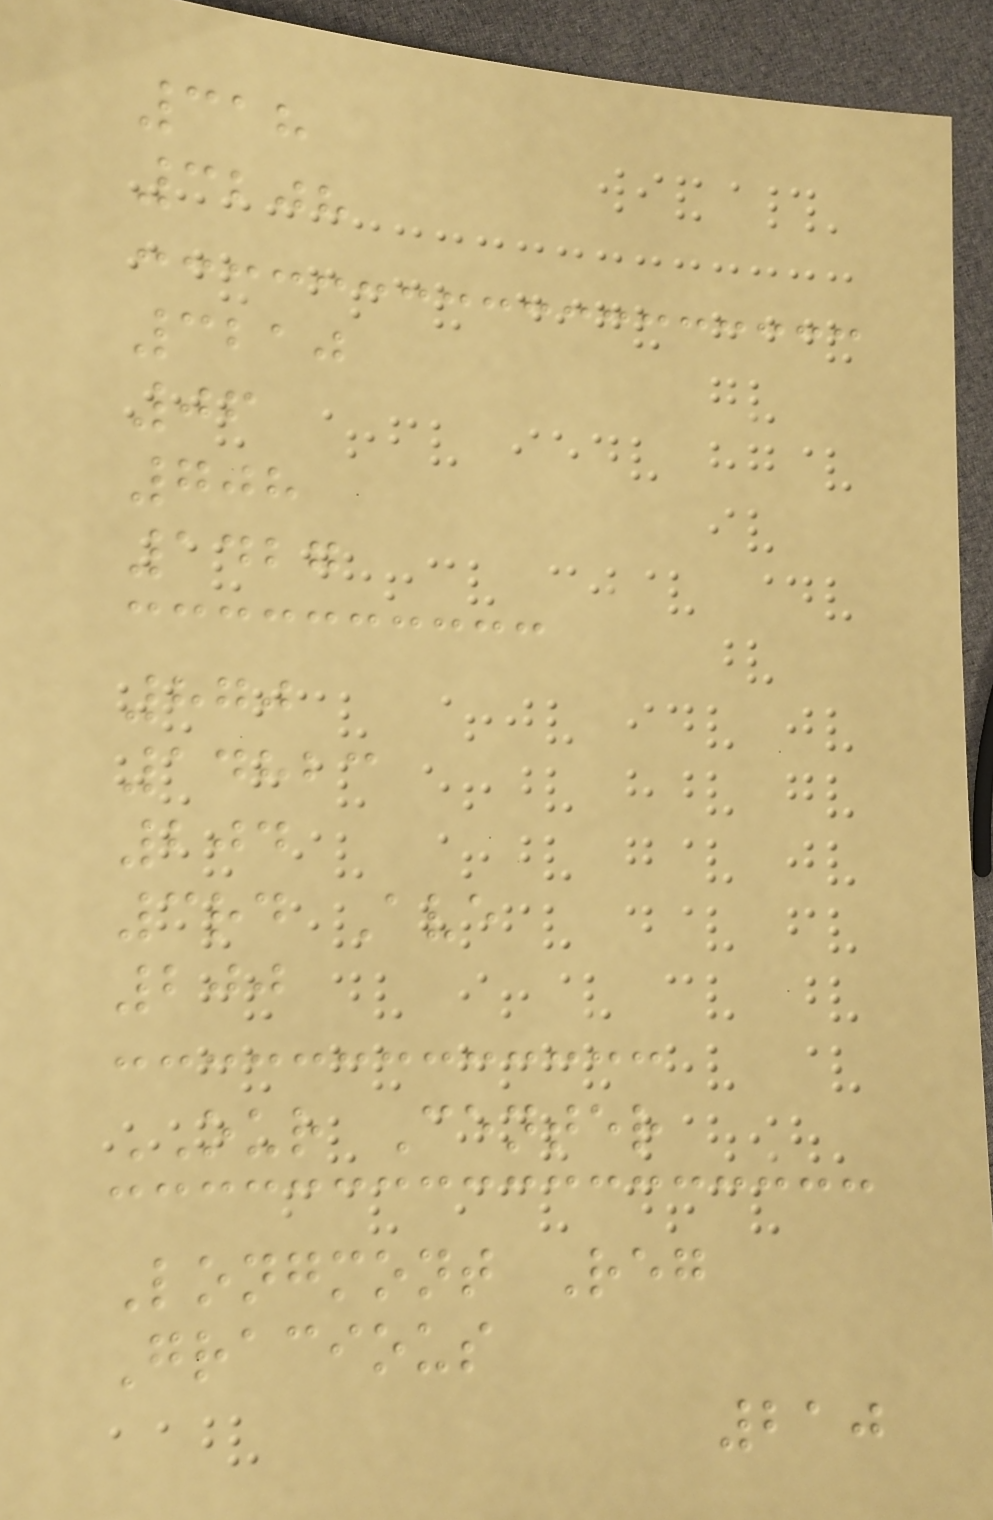318
3208
3210
06
708
1427
870
14823
204
3rd Ave
200
OUR Center
Longmont Reg
Gracious
210
